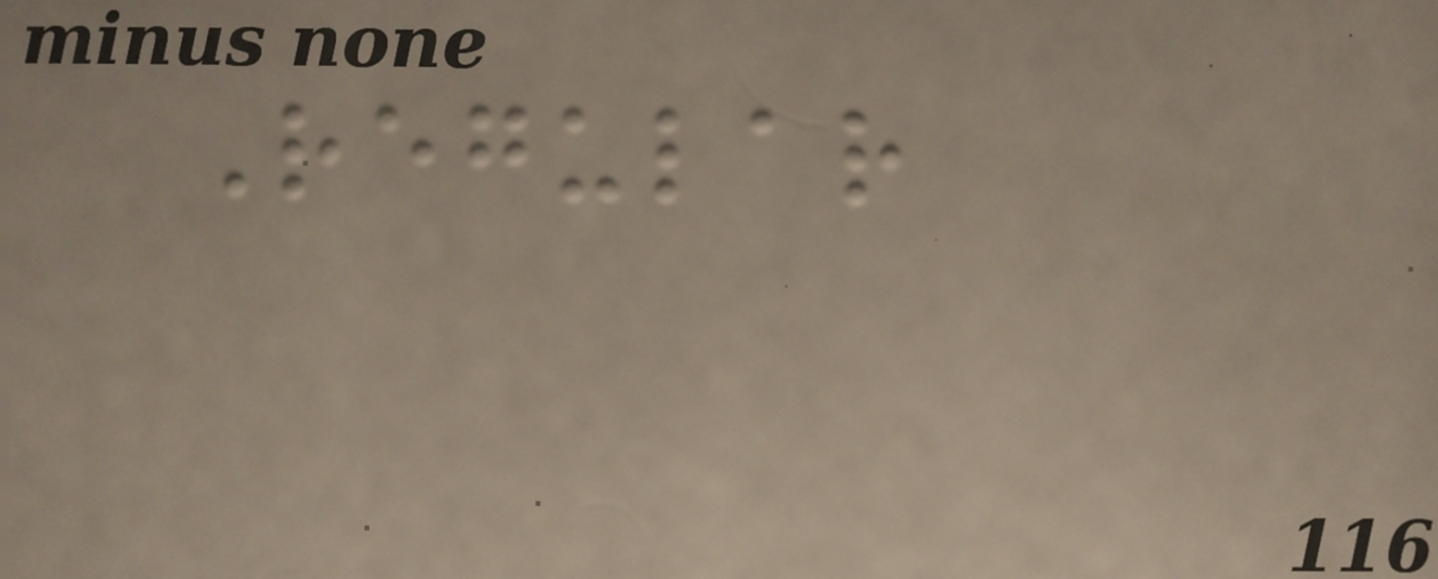Regular
